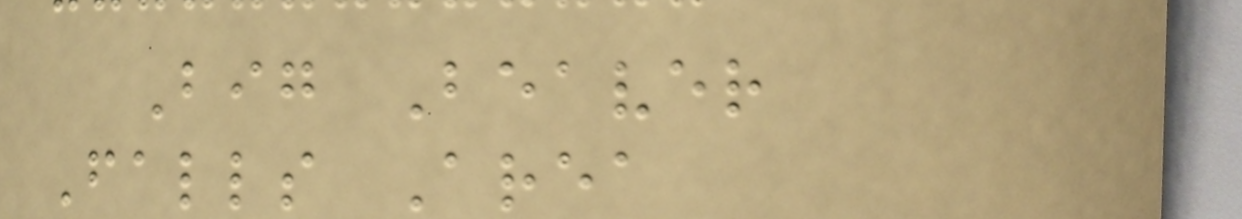Big Beaver
Falls Area
